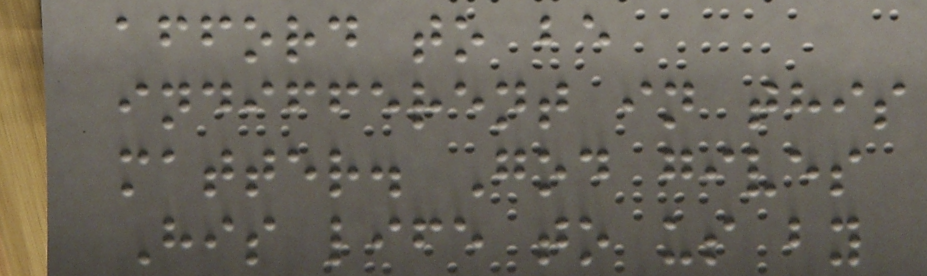afford to be
indifferent in this
matter. God gives
His life to us by
